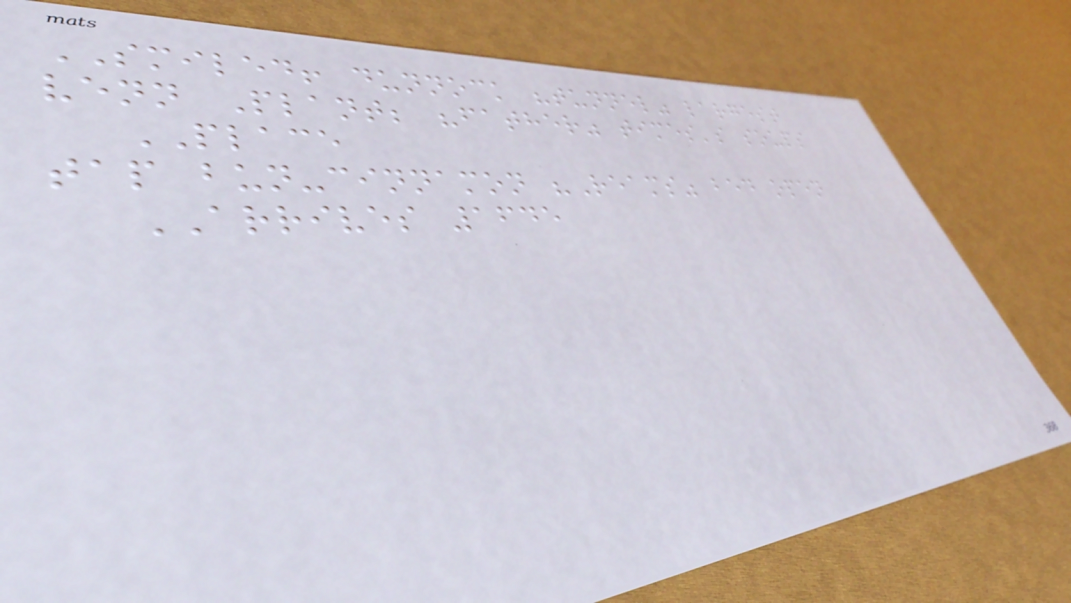SMILED! dunnock "tunnel" largest
venn Plant; "father" times's soups
PLACE
tap bun-cinnamon "Reams" bed open
ARRIVES 1645
